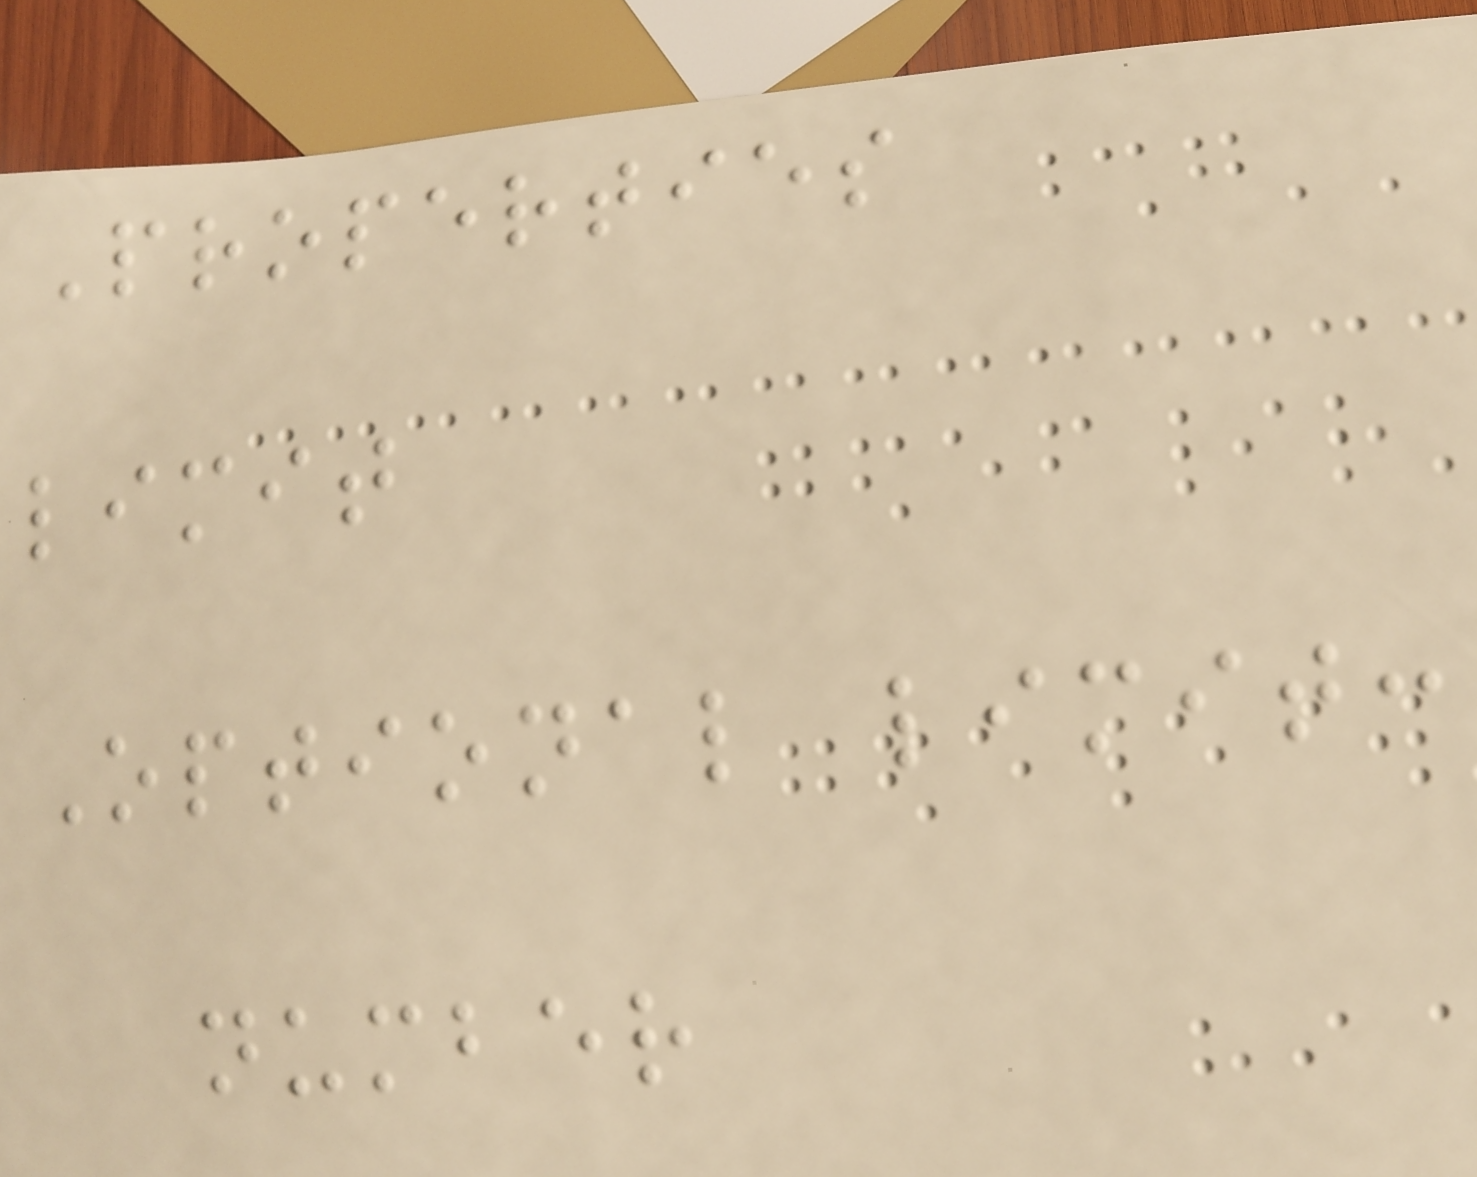Properties
limit
Optional limit:
number
